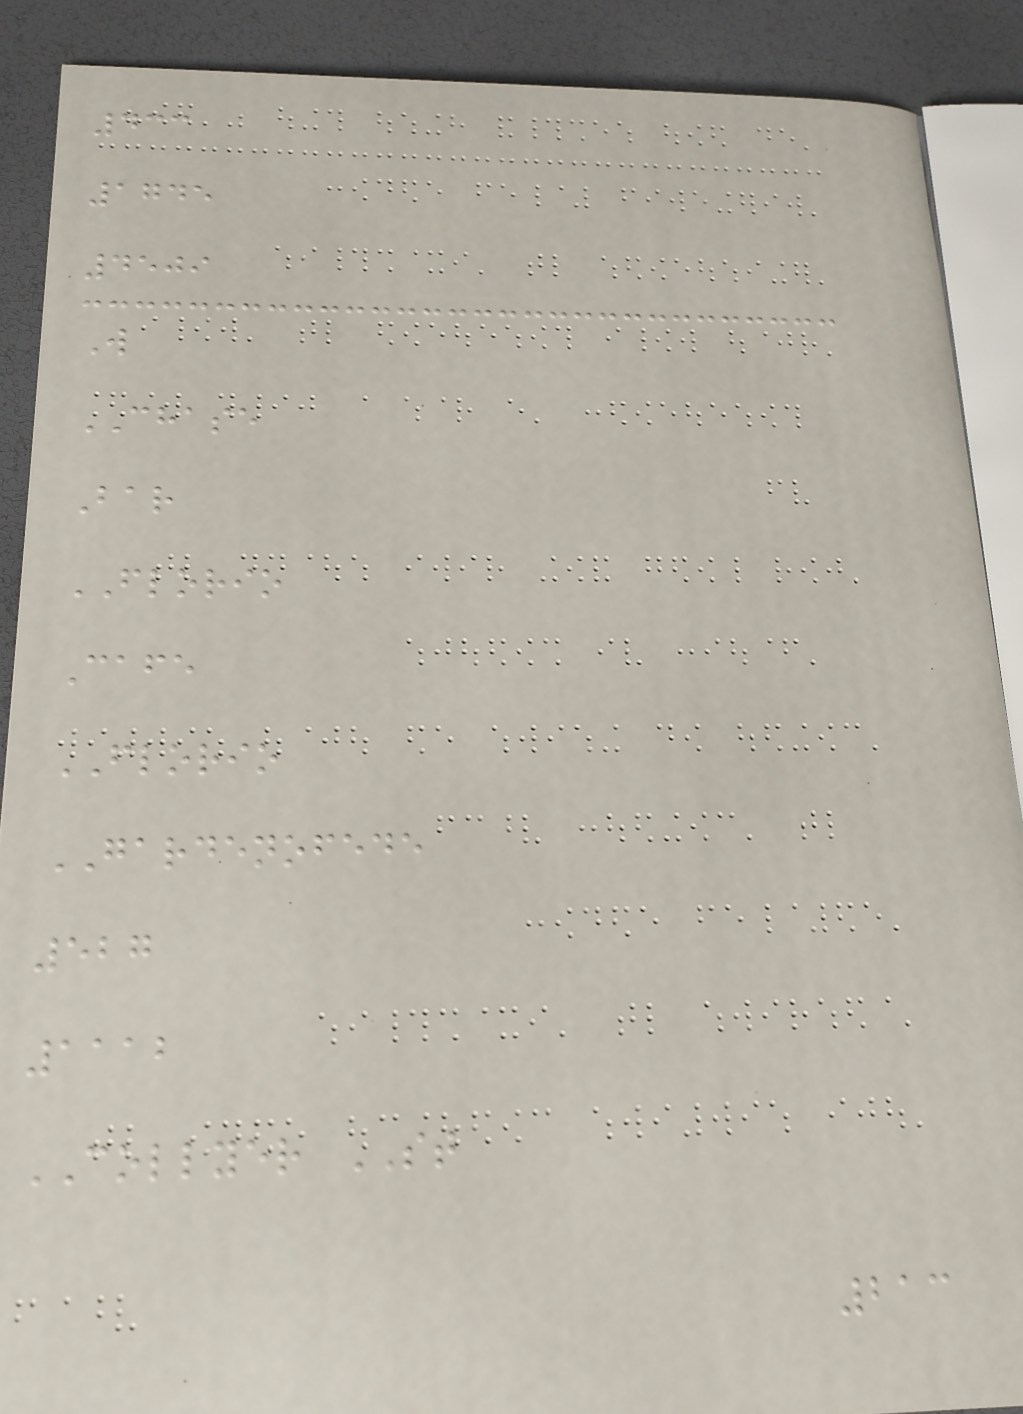433
1745
4509
W
CHASE
Bar
FLORIO
Cafe
FLORIO
GARDENOFEDE
527
1112
COLLYER ST
213
